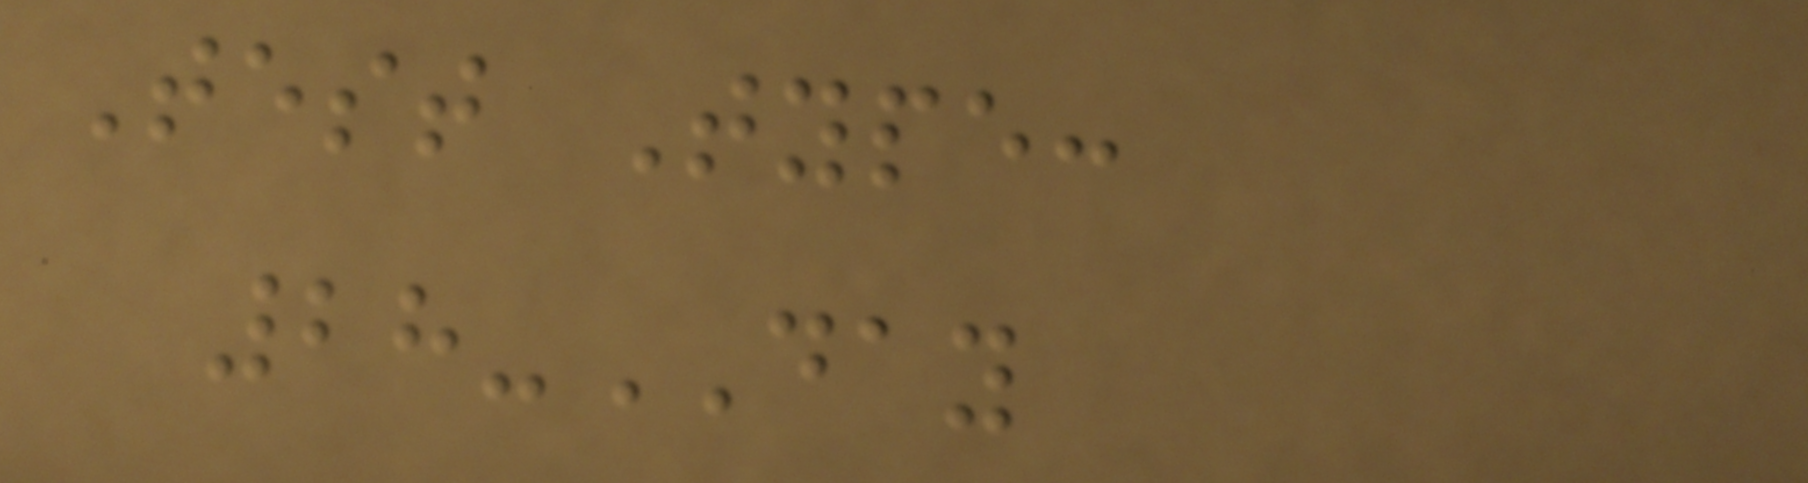Test Type:
28-DAY
